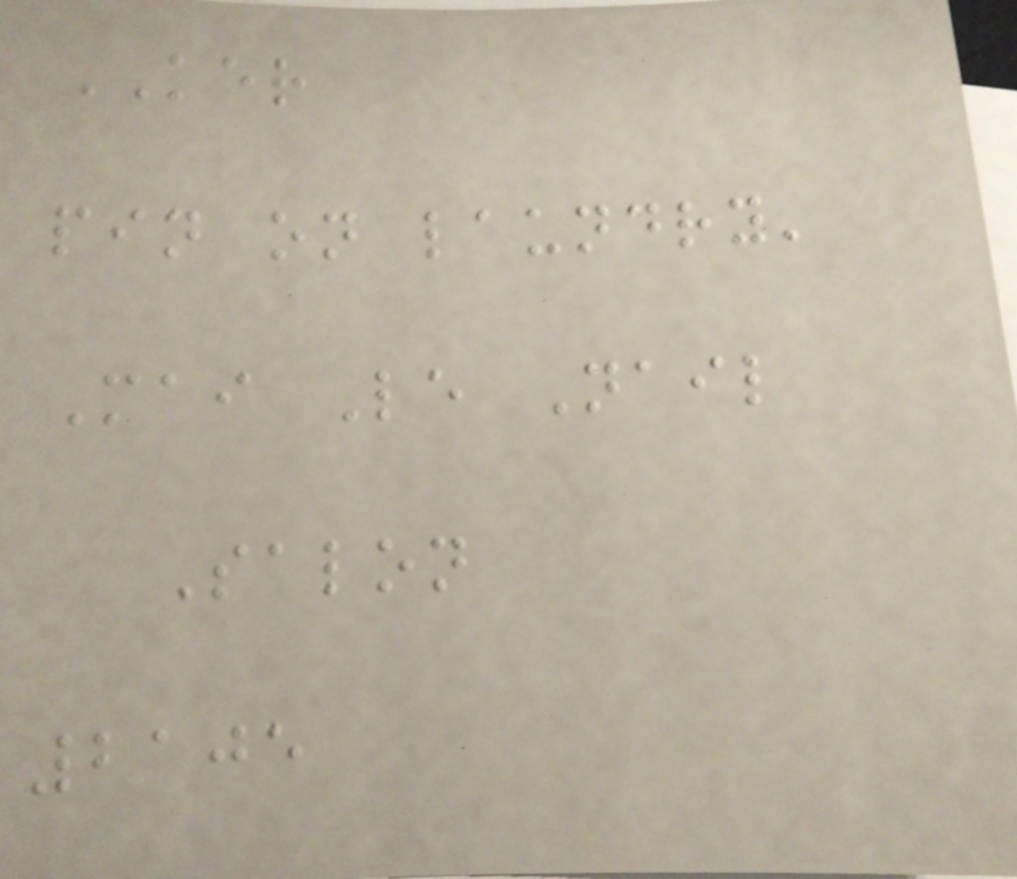KER
pin on laundry'
Mai Le Nail
Salon
2105
